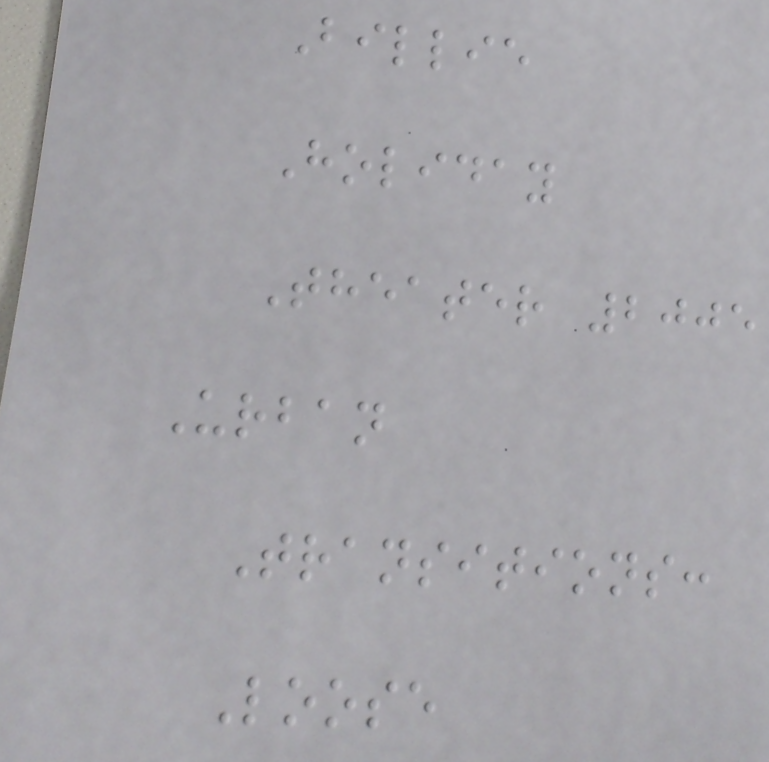Billie
Holiday
Theater 2005
Urban
Transitions:
Loose
